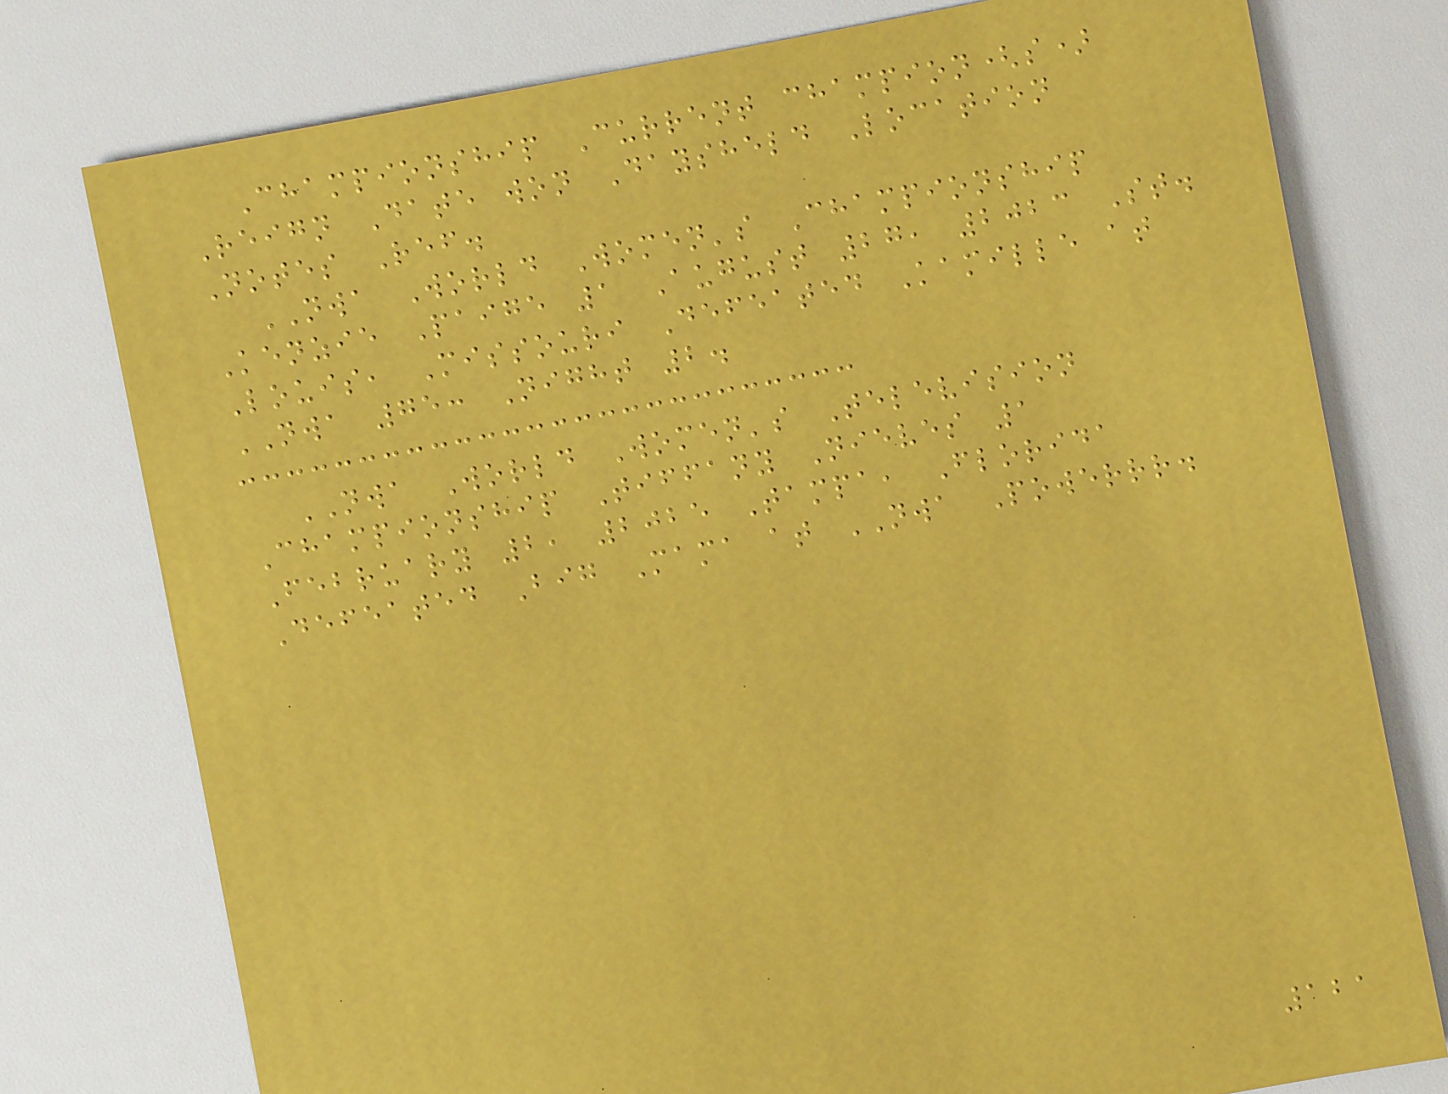Championship Current champion(s)
Reign Date won Daysheld Location
Notes Ref.
NWA World Women's Championship
Kenzie Paige 1 August 27, 2023 St.
Louis, Missouri Defeated Kamille at
NWA 75: Night 2.
NWA World Women's Television
Championship Tiffany Nieves 1
February 2, 2025 Tampa, Florida
Defeated Big Mama at NWA Powerrr.
121
